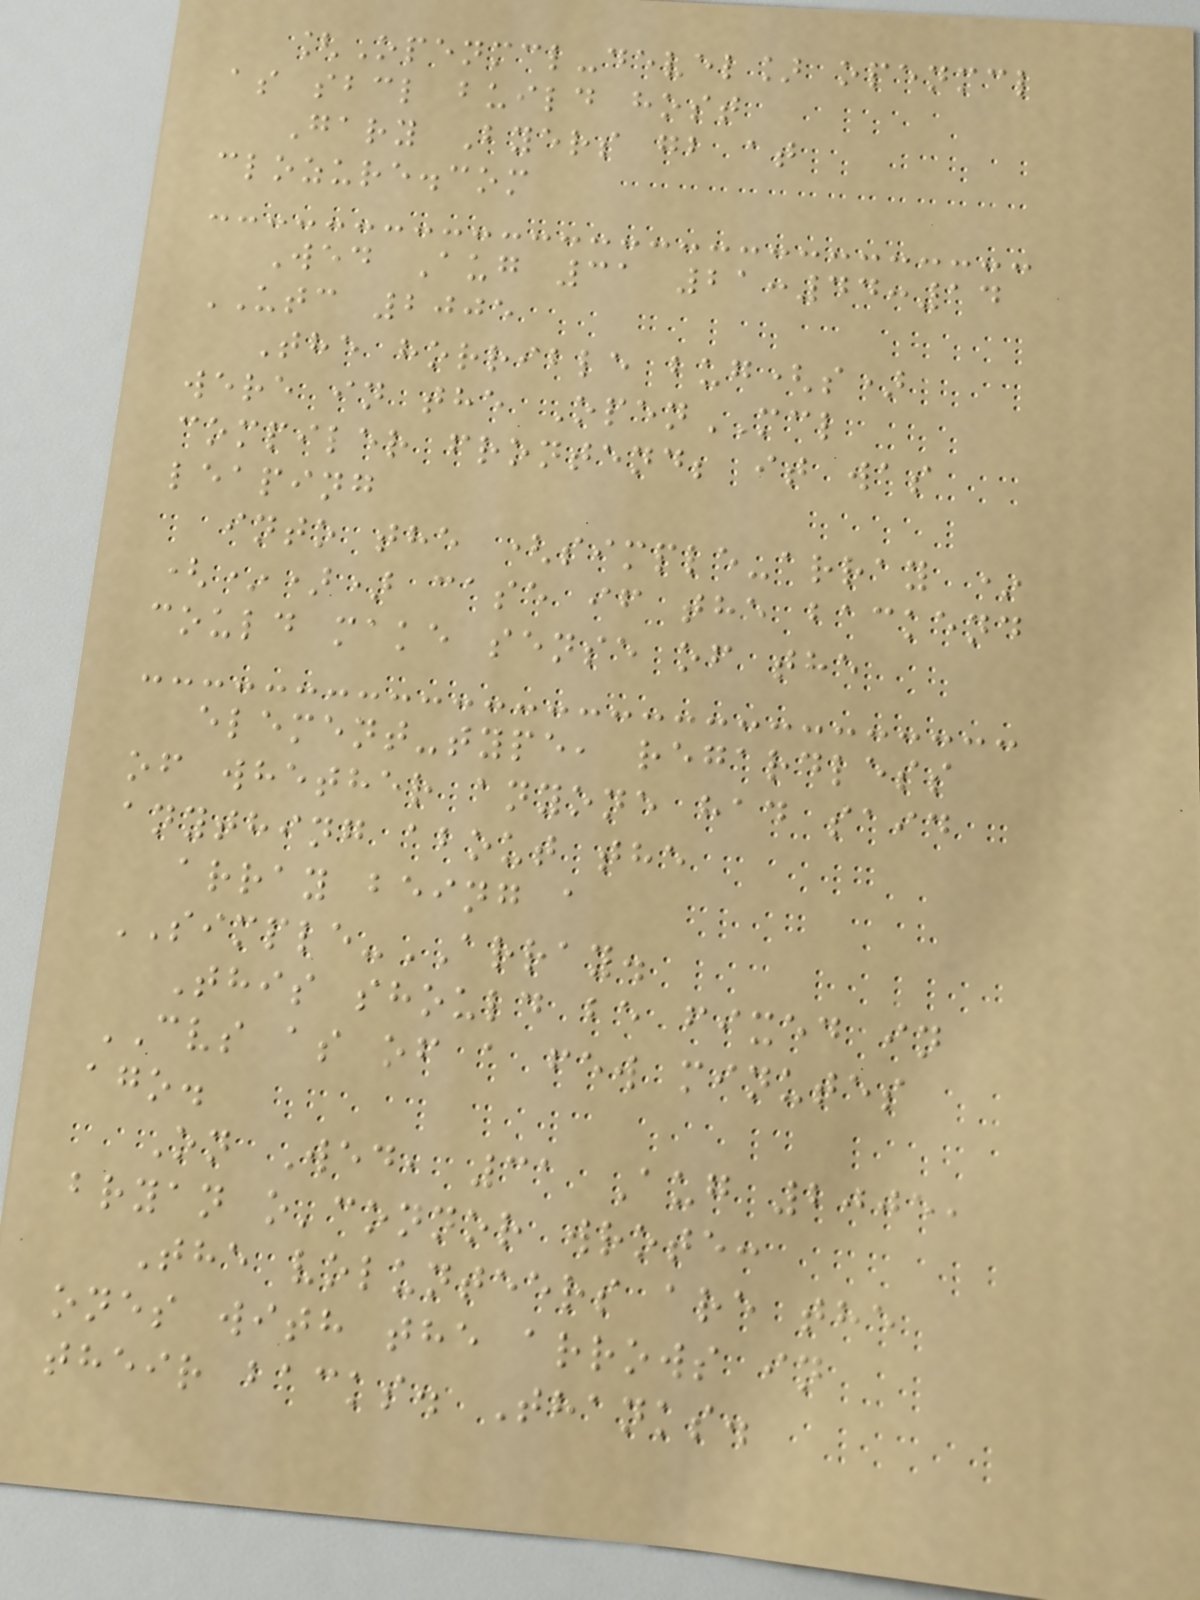[Openmcl-devel] openmcl
as sbcl build host
Gary Byers gb at
clozure.com
Wed Aug 31 21:44:14
UTC 2005
The horrible bug(s)
were in the OpenMCL
compiler frontend; it was
leaping
into the (simple-array *
(*)) case if the backend
could make sense of the
element-type, regardless
of whether anyone had said
anything about the
array being a
SIMPLE-ARRAY.
This should be fixed in
CVS as of a few minutes
ago.
On Wed, 31 Aug 2005,
bryan o'connor wrote:
The volunteers are the
ones with the arrows in
their backs. Thanks.
